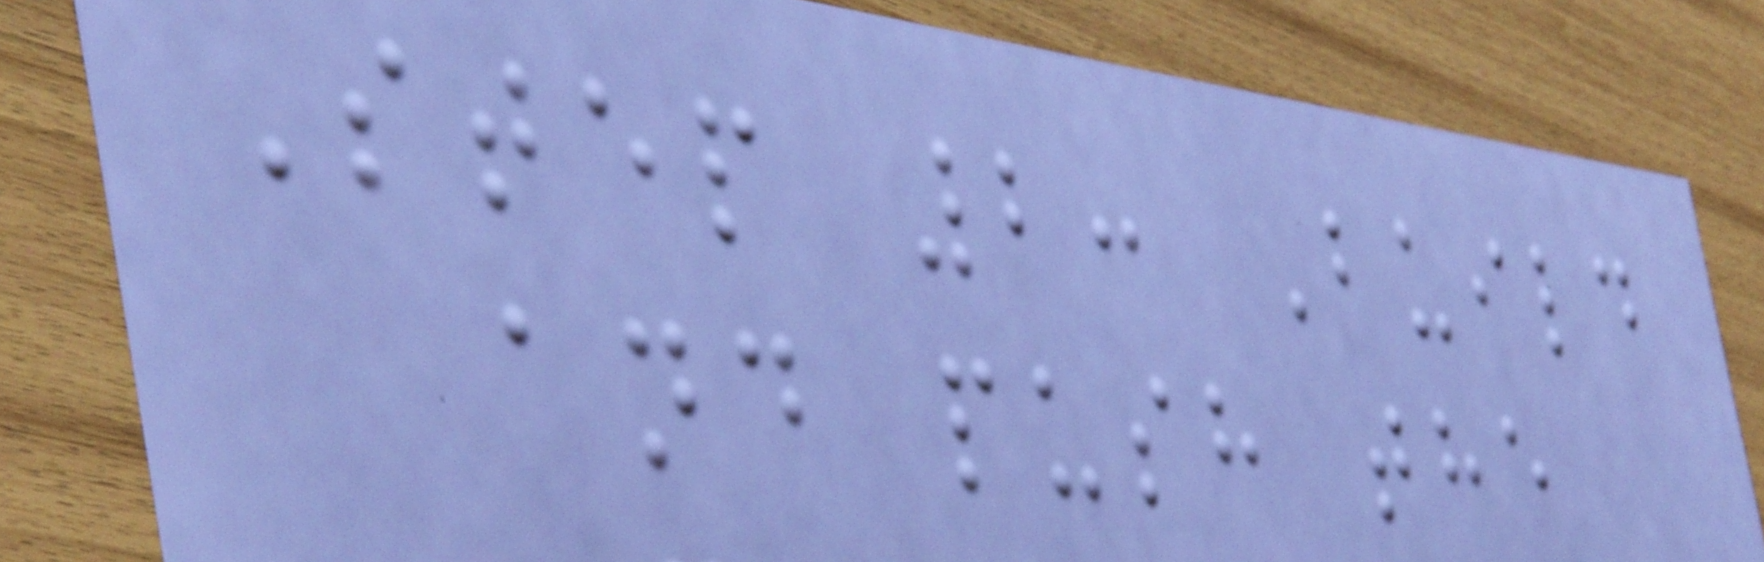Step 2: Build
and push the
